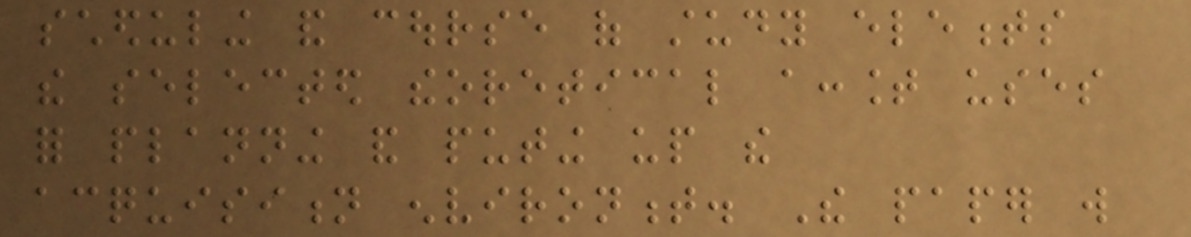scheduling and course of study elements
the selected theoretical account uses
for planning and puting up the
acquisition environment. The paper will
